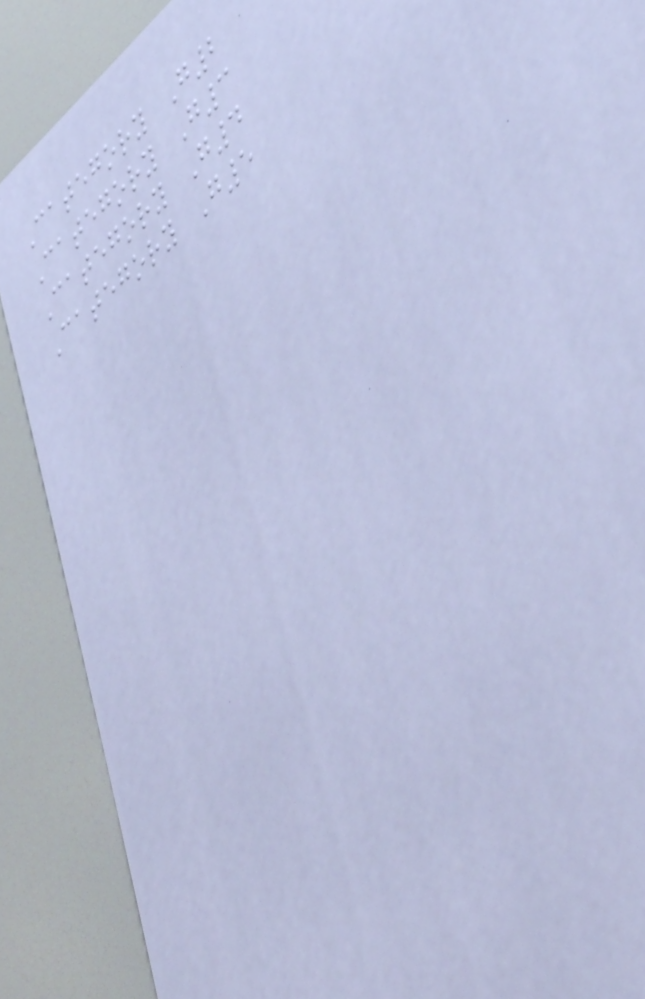Category G2
Category G3
Category G4
Category G5
